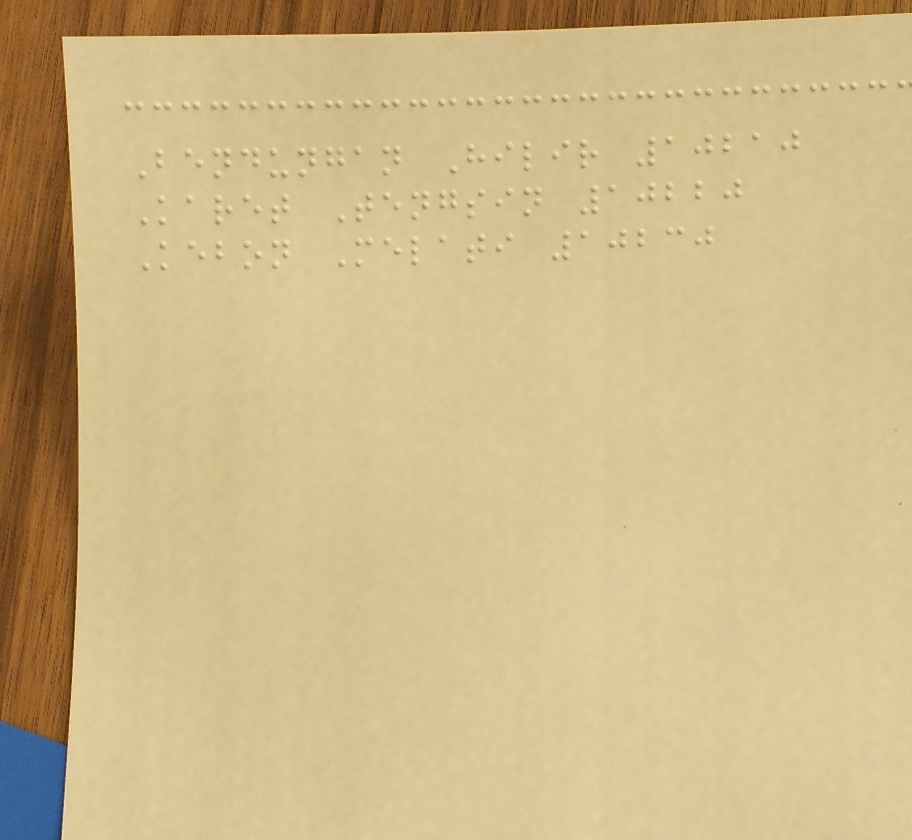Bendungan Hilir 10210
Karet Tengsin 10220
Kebon Melati 10230
